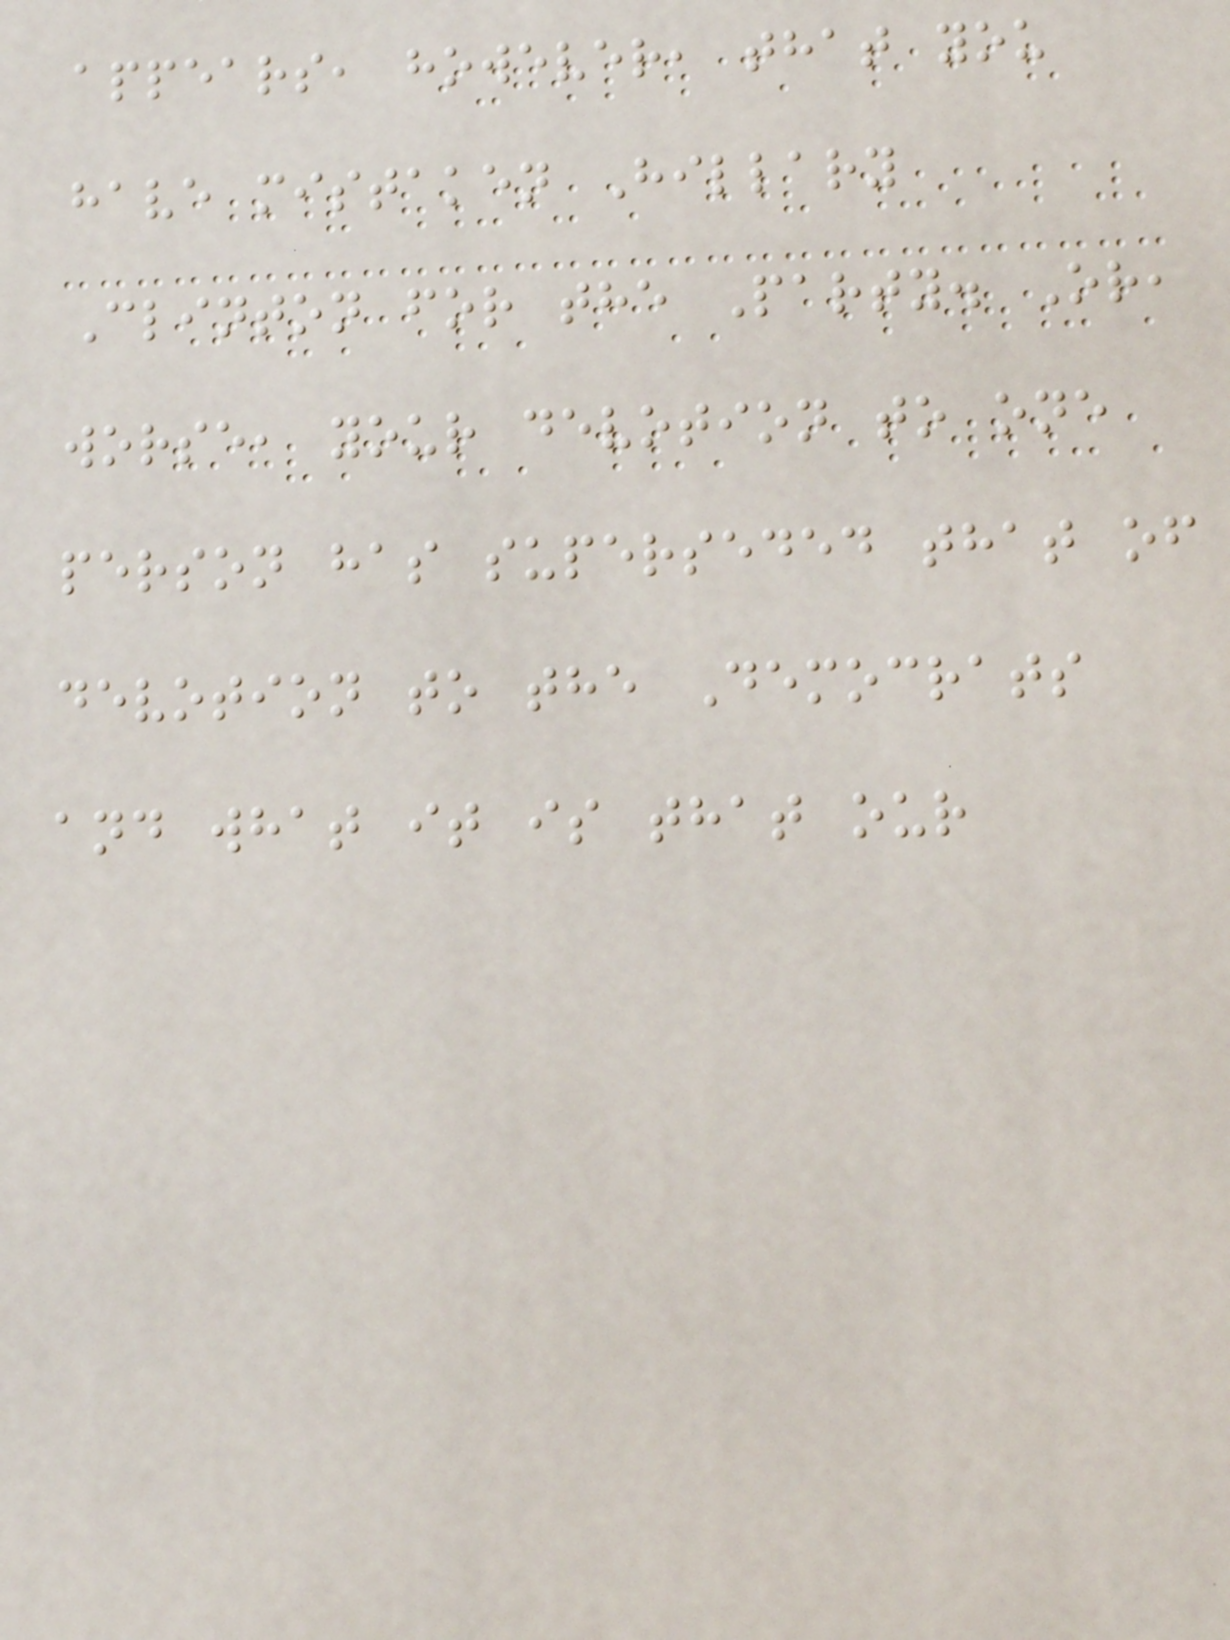appears, however, that you
have mistaken Hillary
Clinton for the Party. Or,
worse, your devotion to one
person has superseded that of
devotion to the Democrats
and what it is that our
